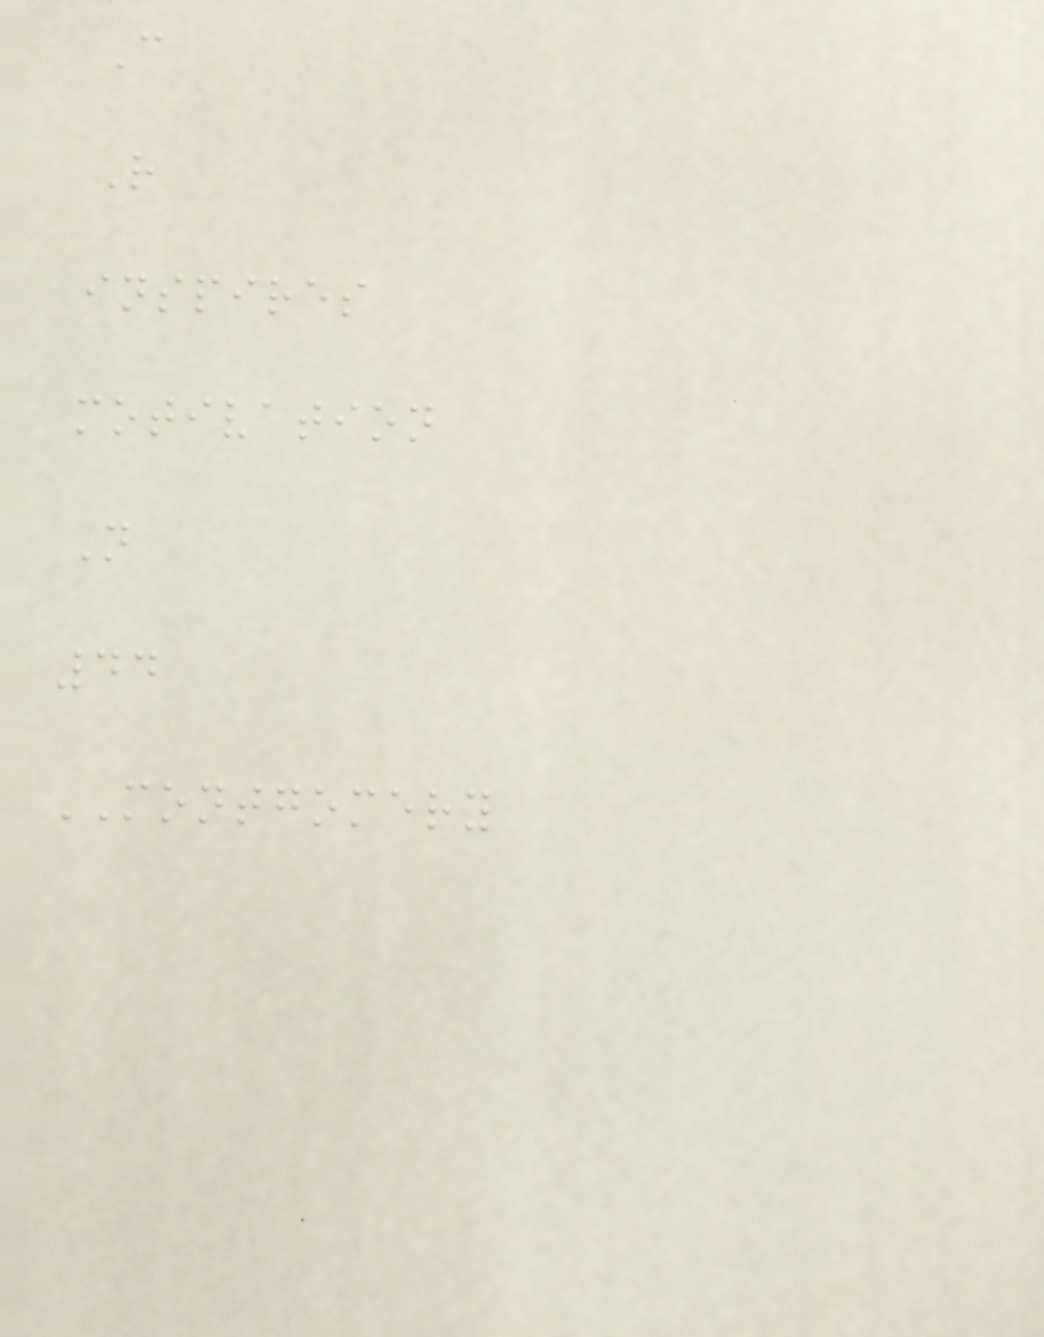C
R
inspires
motivation
N
44
MONTGOMERY
